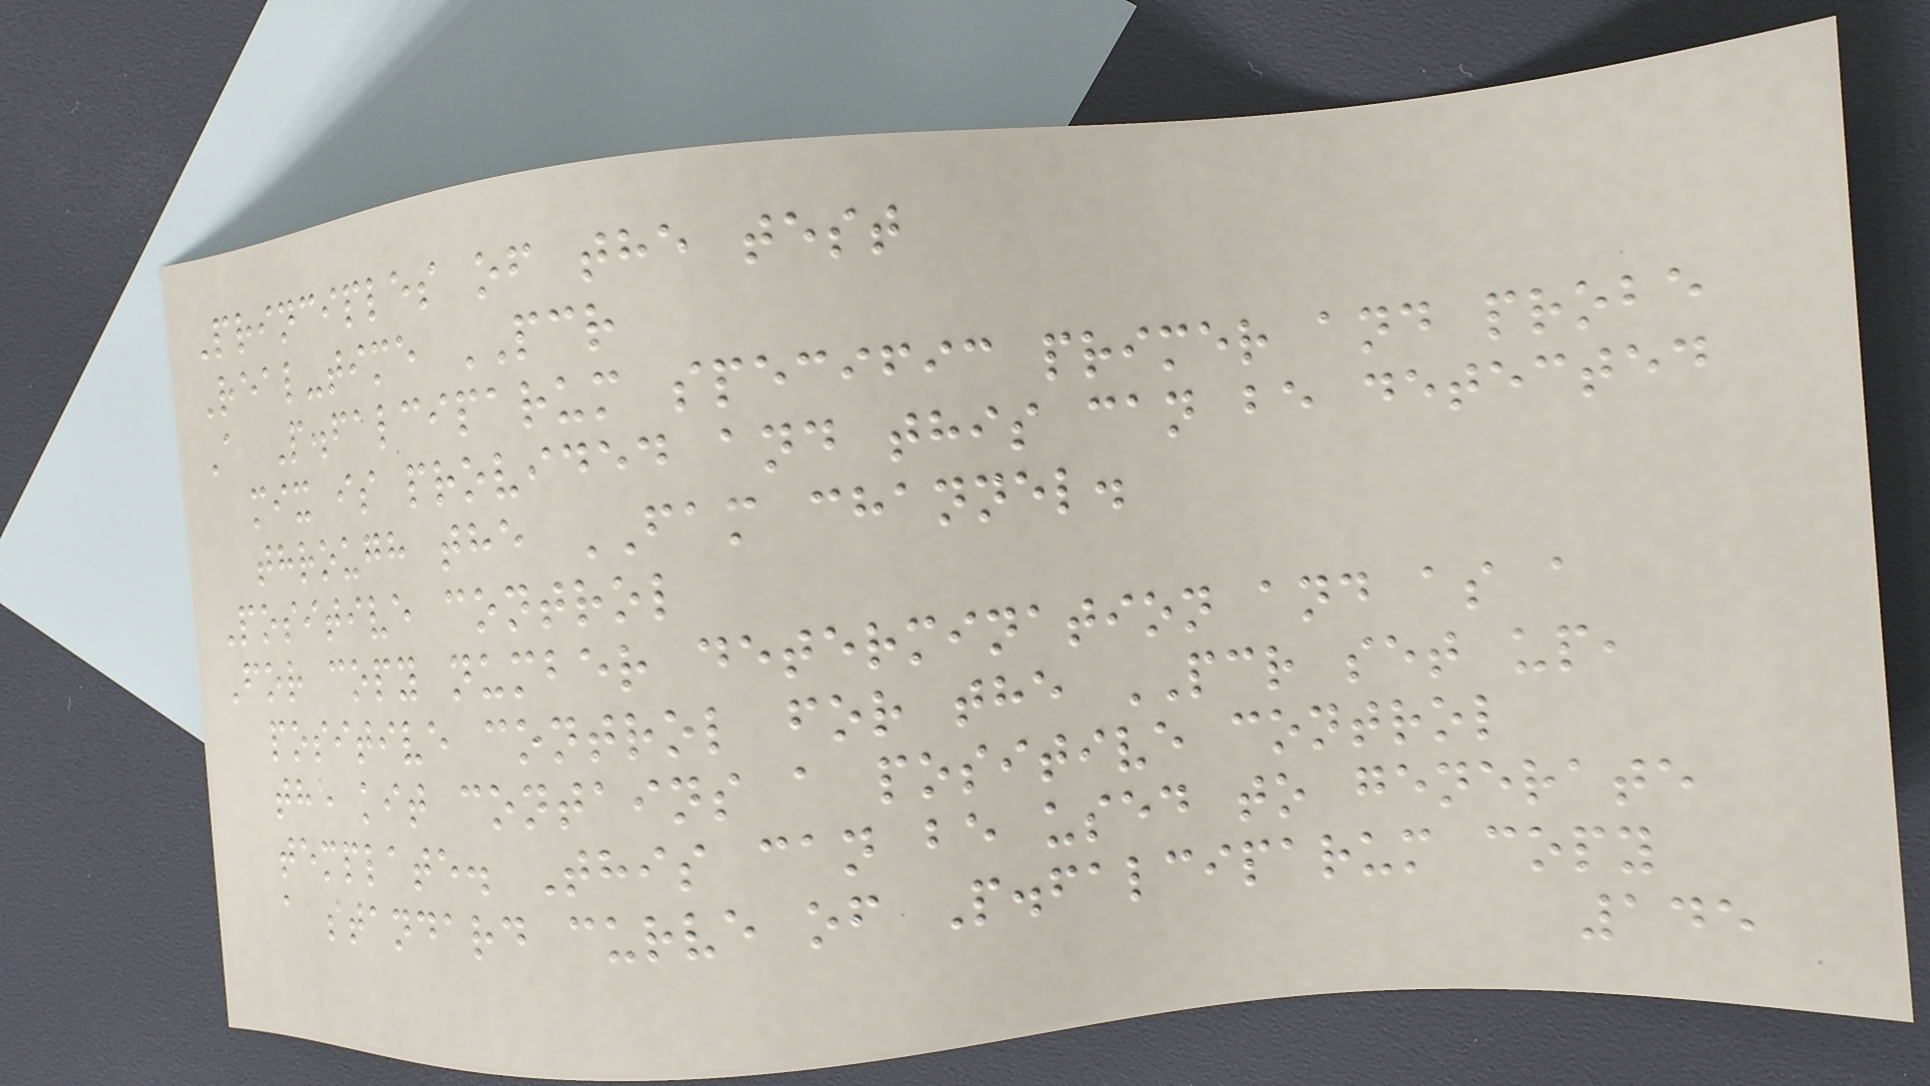Principles of the test
Real-time PCR
A P.falciparum specific primer and probe
mix is provided and this can be detected
through the FAM channel.
Positive control
For copy number determination and as a
positive control for the PCR set up,
the kit contains a positive control
template. This can be used to generate
a standard curve of P.falciparum copy
145
